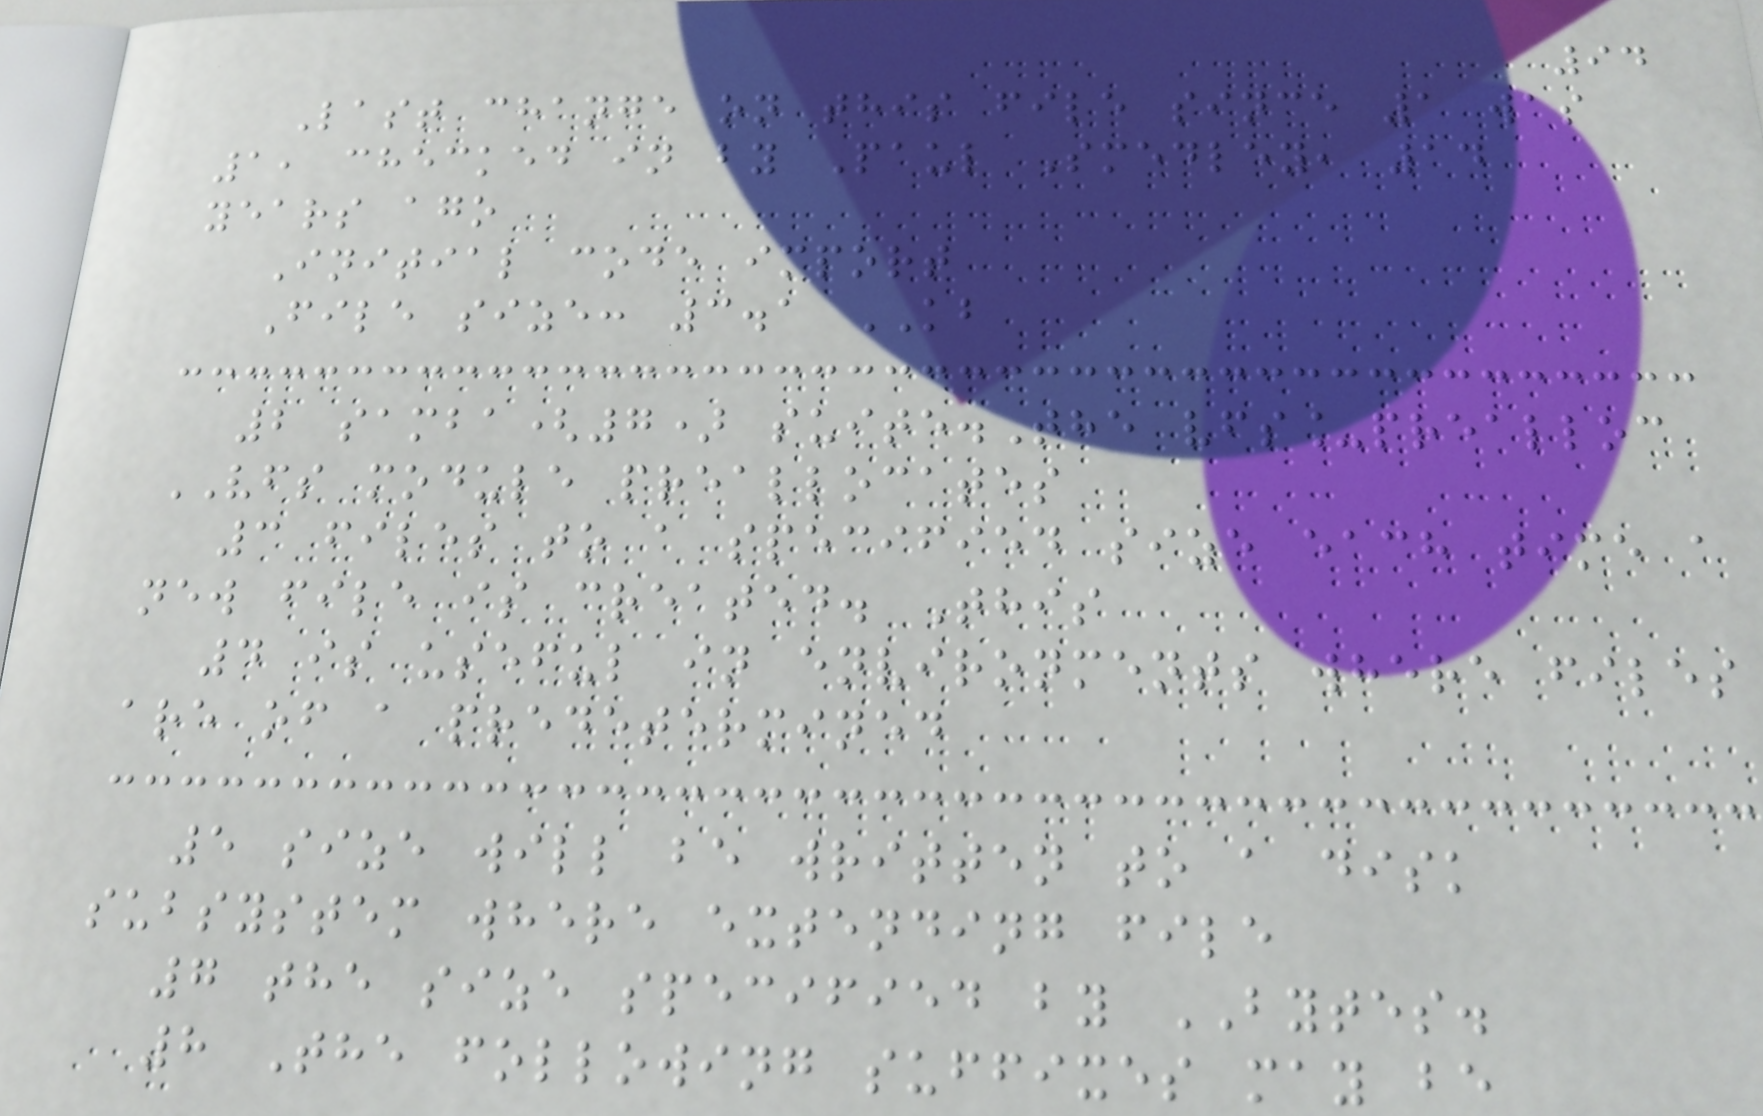94
Last change on this file since 1 was
1, checked in by Paul Smedley, 14
years ago
Initial code import
File size: 3.1 KB
2 samba(7) suite.The vfs_prealloc
VFS module preallocates
3 files to a specified size each time a
new file is created. This
4 is useful in environments where files
are of a predetermined
5 size will be written to a disk
subsystem where extending file
7 the size specified by BYTES.
8 The following suffixes may be
